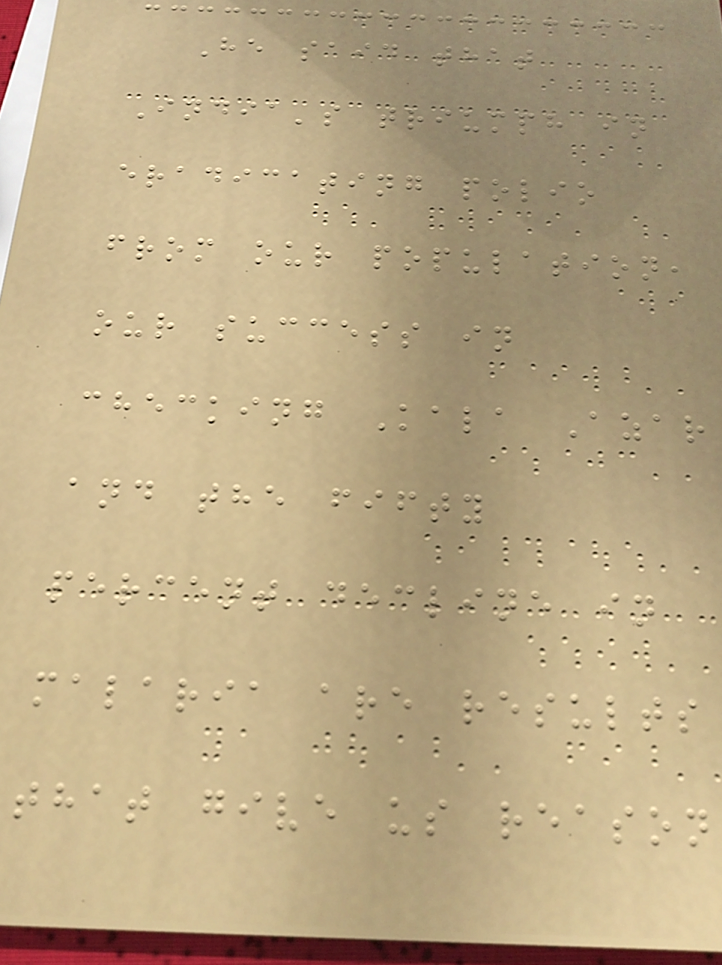He said that
India's triumph in
eradicating polio
from our population,
our success in
checking Kala Azar
and the fifty
percent decline in
malaria are results
that give us reason
